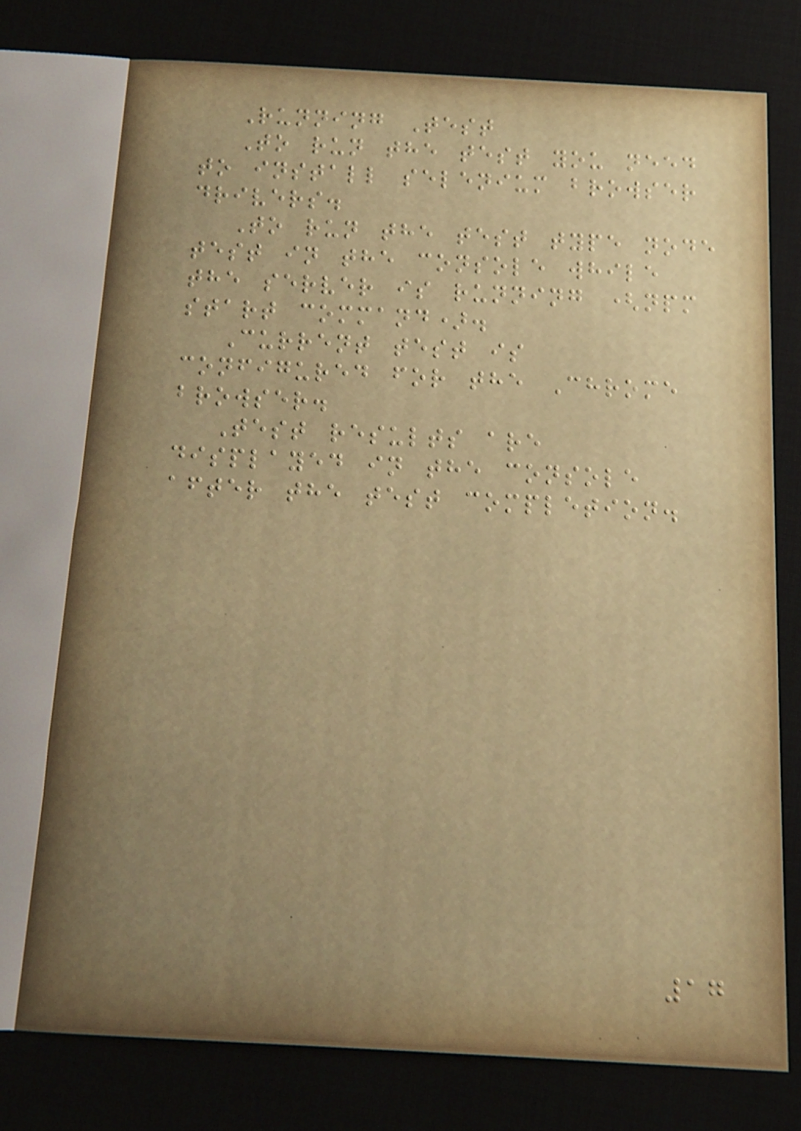Running Test
To run the test you need
to install selenium browser
drivers.
To run the test type node
test in the console while
the server is running (npm
start command).
Current test is
configured for the Chrome
browser.
Test results are
displayed in the console
after the test completion.
17
